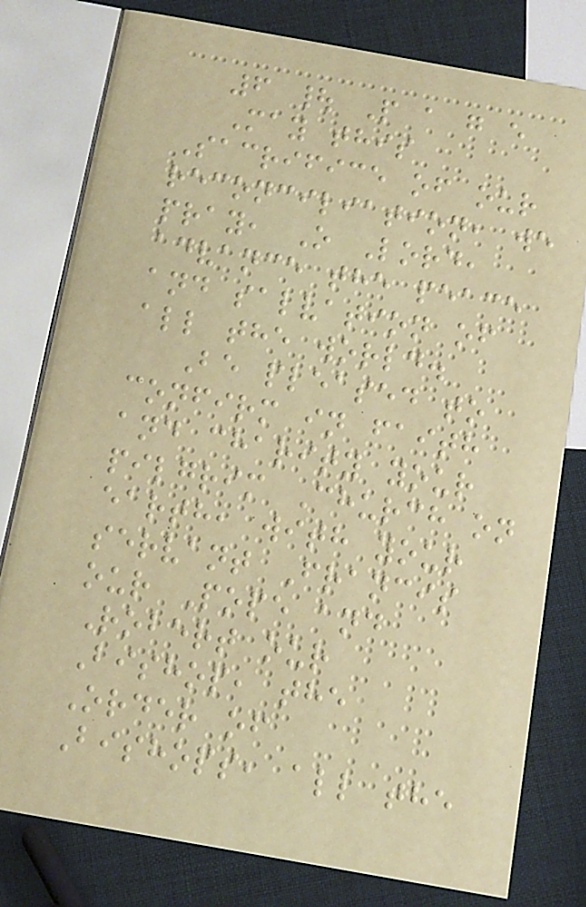6 | P a g e
May this
Sacrifice of our
reconciliation, we
pray, O Lord,
advance the peace
and salvation of
all the world.
Be pleased to
confirm in faith
and charity your
pilgrim Church on
earth, with your
servant Francis
our Pope and
Robert our
Bishop, the
Order of
Bishops, all the
